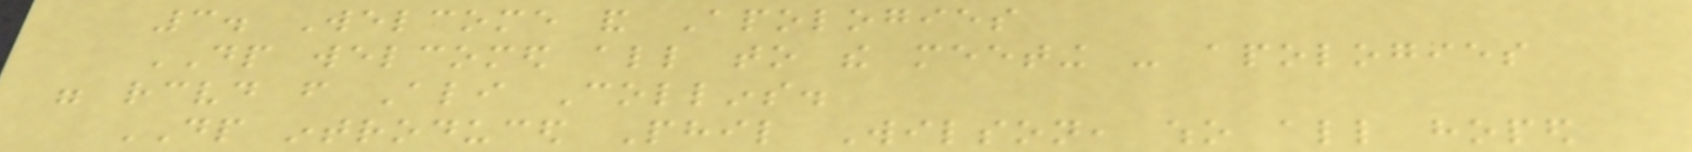3. Welcome and Apologies
DP welcomed all to the meeting - apologies
were received from Ali Collins.
DP introduced Phil Wilson, who all hoped
